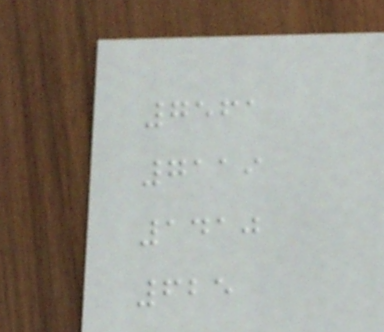7561
7119
1410
625
